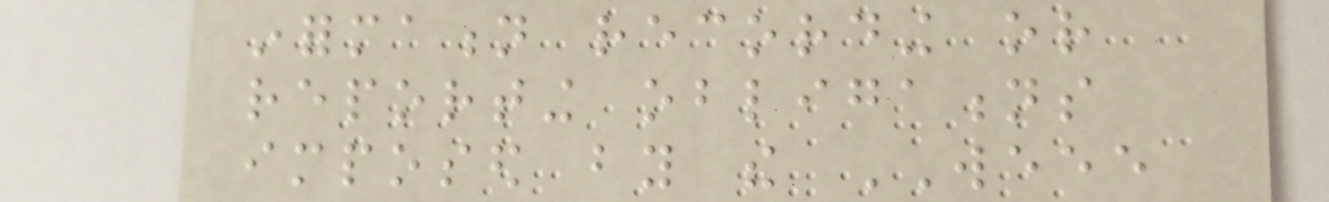information recording or
reporting obligations
imposed by the WEEE
